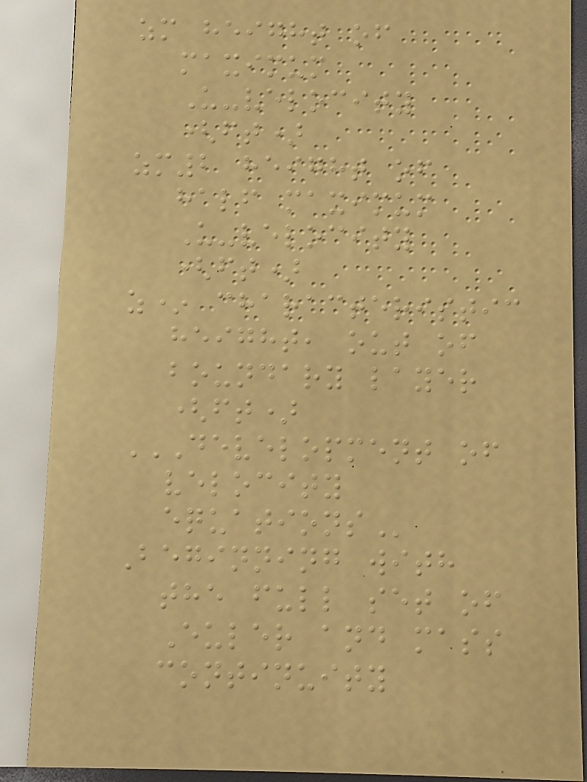zm height of
maximum
U-velocity
(ft)
zm2 height of
half maximum
U-velocity
(ft)
z* characteristic
height, out of
boundary layer
(ft)
DEVELOPMENT OF
VELOCITY
EQUATIONS
Beginning with
the full set of
Euler and mass
continuity
